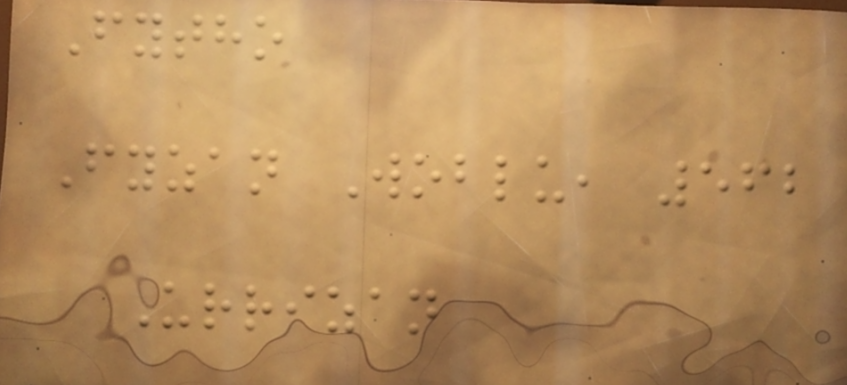Fytho
Fyzan Woblu, 562
Urrizan
